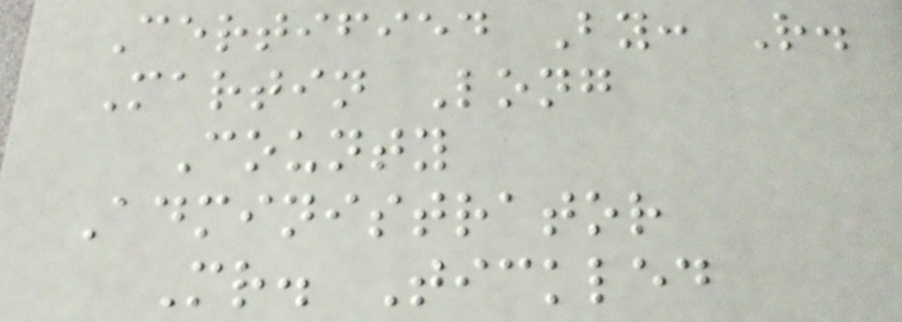Certified By: R.
Martin Long
County
Administrator
Mr. Tickled
